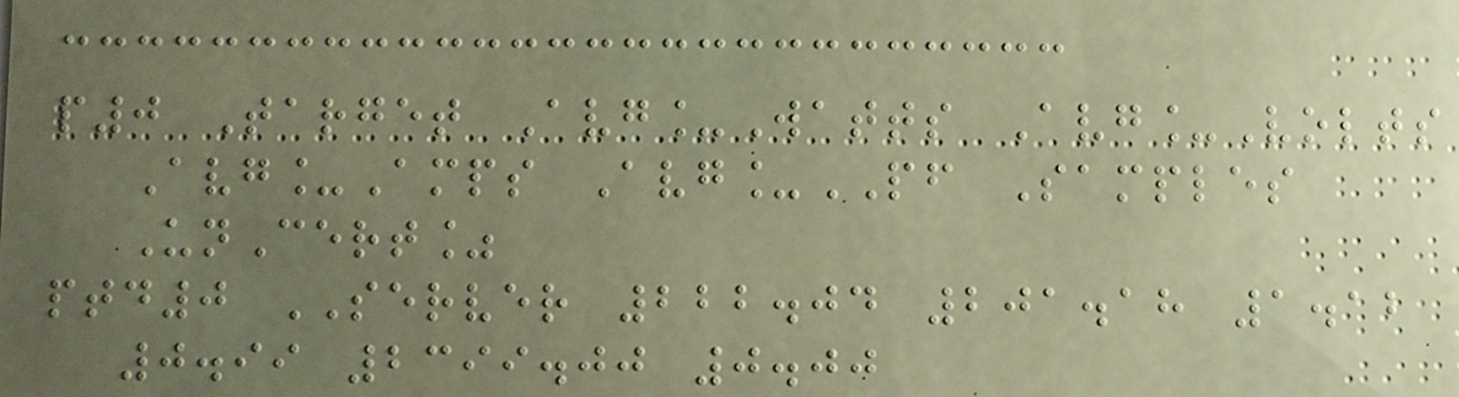p0 Target Avg_Watts Avg_Volts
Avg_Amps Avg_PF Samples
UnCert%
ptd0 SERVER 222.04 201.18 1.12
0.99 2399.00 0.00
